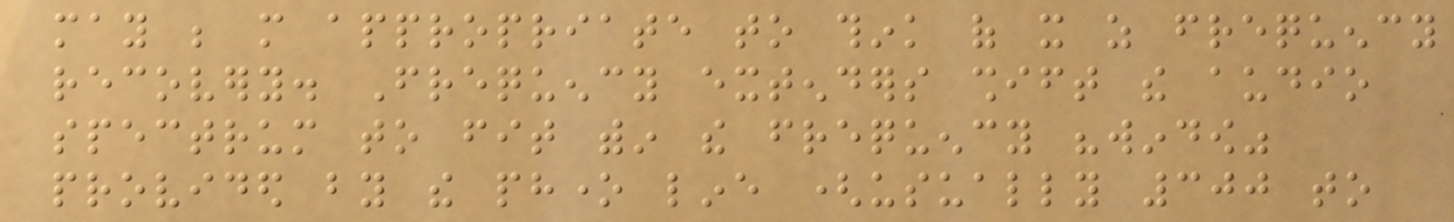may be more appropriate to think of it as frequency
recovery. Frequency extenders shift the audio
spectrum to fit within the frequency "window"
provided by the phone line (usually 300 to
